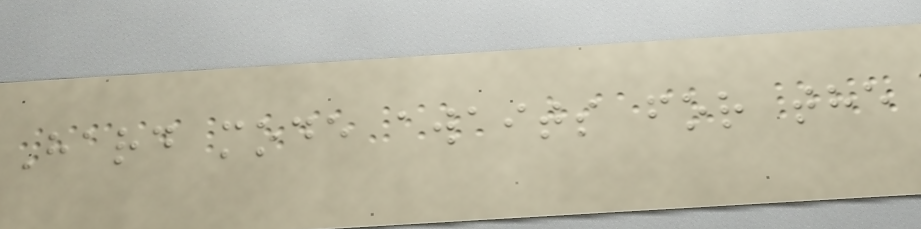Hard mode awaits for the
